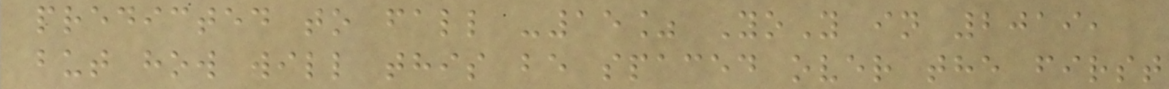predicted to fall -15% YoY in 2019,
but how will this be spaced over the first
